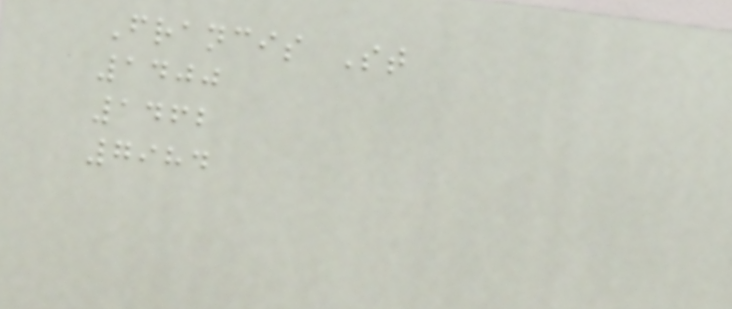Francis St
1400
1462
7984
